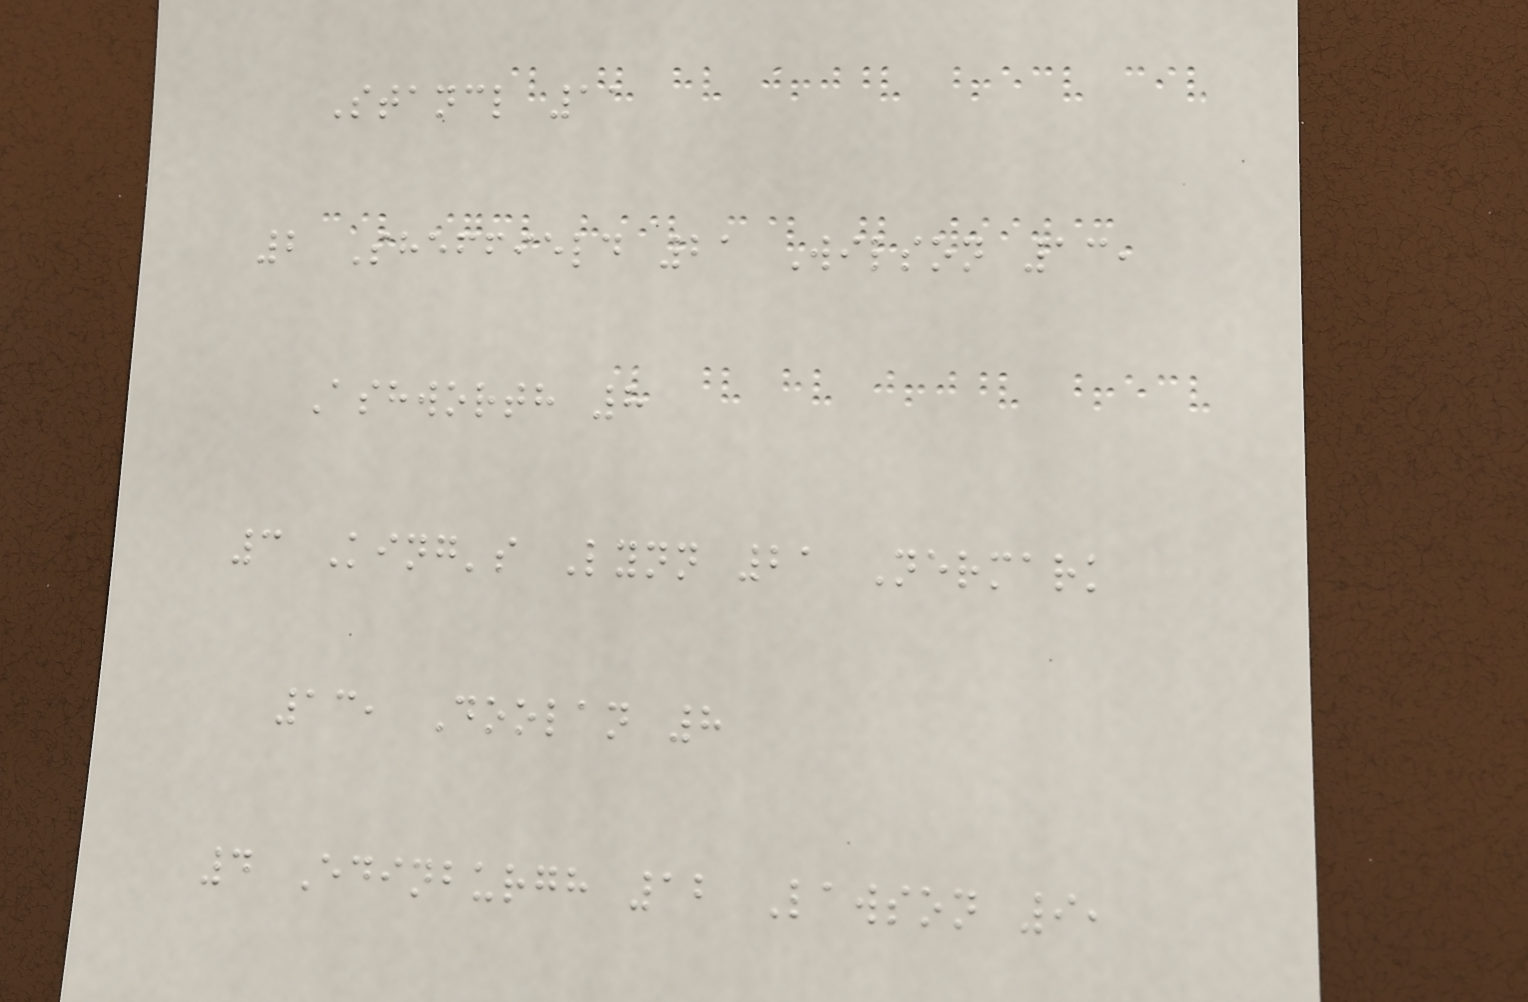Stancl 11
2 Sheffield 21 Wilson 13,
Ashworth 8
3 King's Lynn 21 Nermark
13, Doolan 8
4 Edinburgh 12 Lawson 9,
